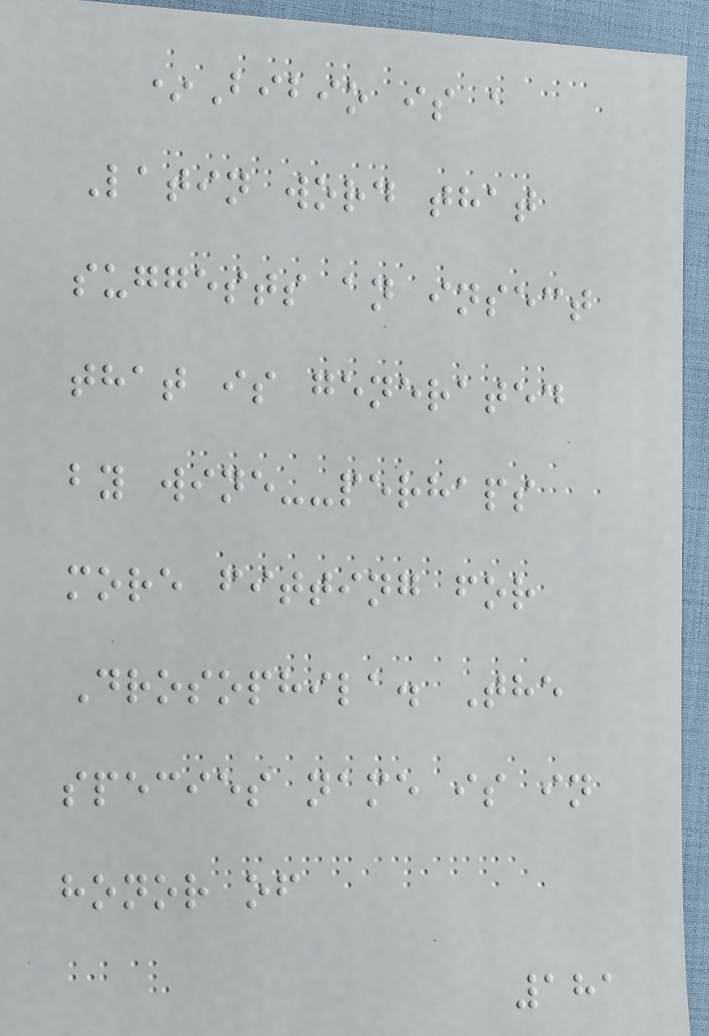*Bibio is a
Latin word that
suggests an insect
that is generated
by wine--perhaps
more fitting for
Drosophila. The
species name is in
honor of
181
